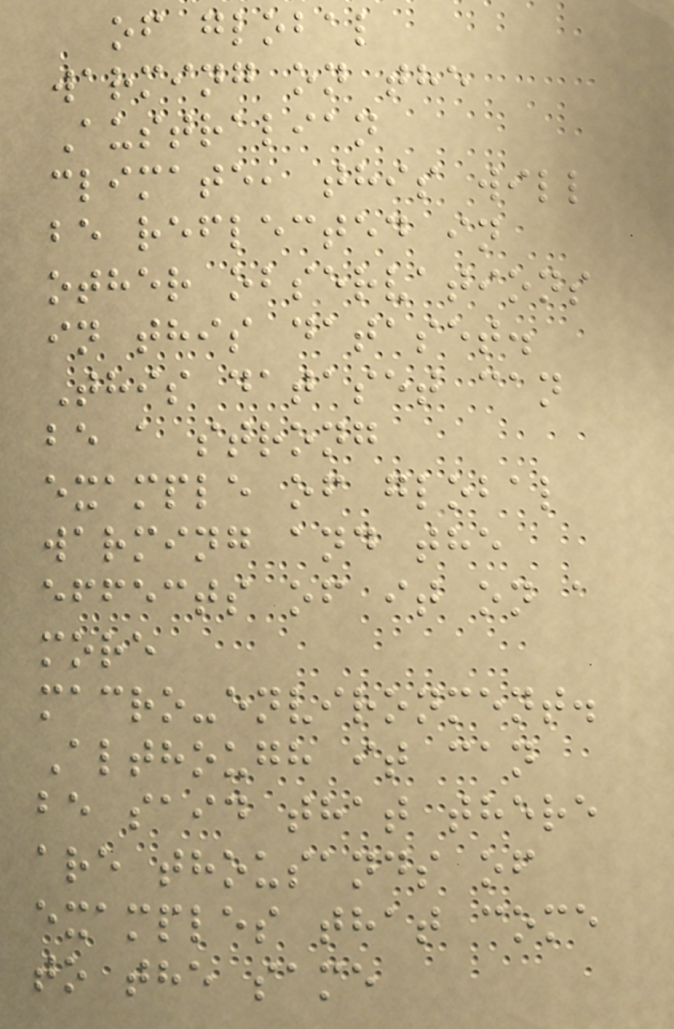of global
warming on the
Australian
climate, this will
be reflected in
other observations
in this dataset.
This dataset can
be a strong
example of global
warming and the
effects of it on a
more
macro-environment.
Although it can
be said that there
are thousands of
examples that come
to the same
